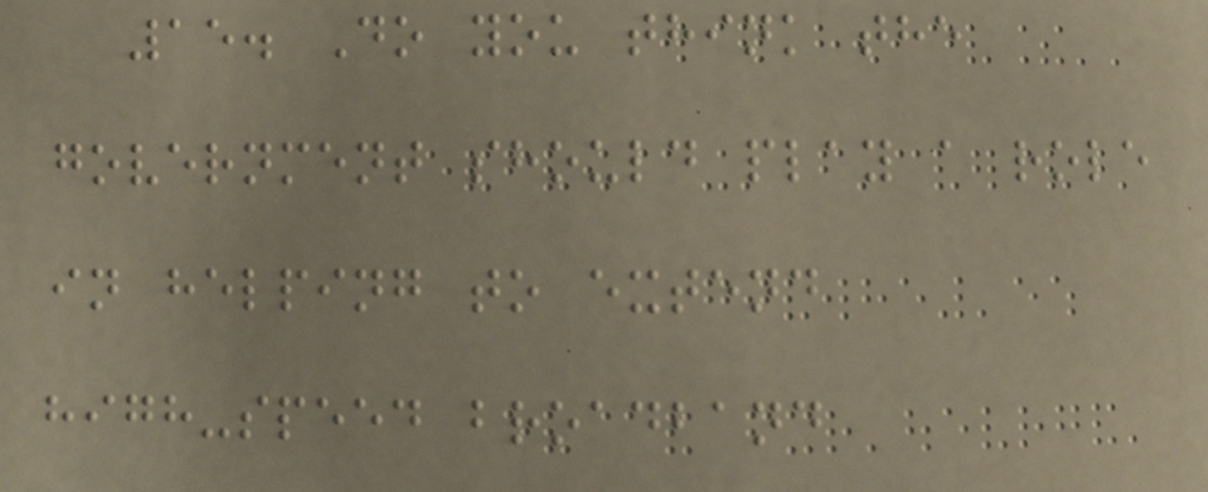15. Do you think the
government should play a role
in helping to extend
high-speed broadband
